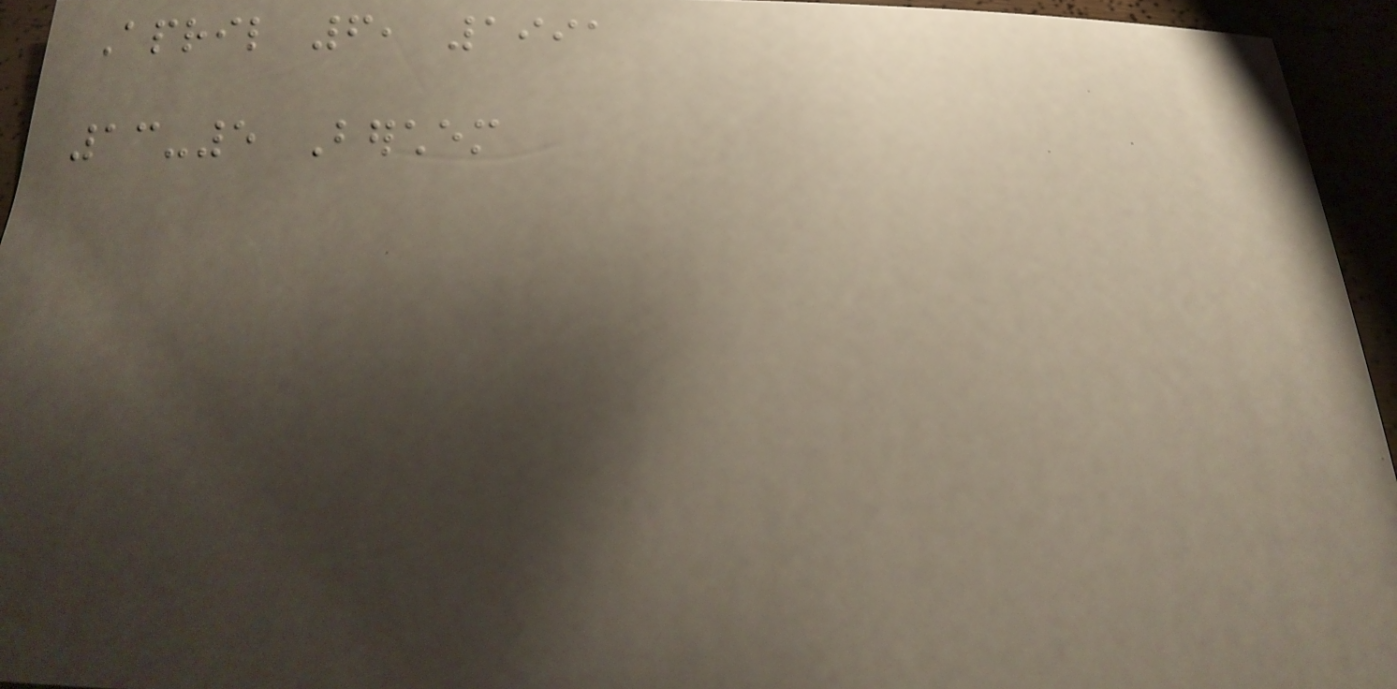April 6, 1991
13-5 Berchem
